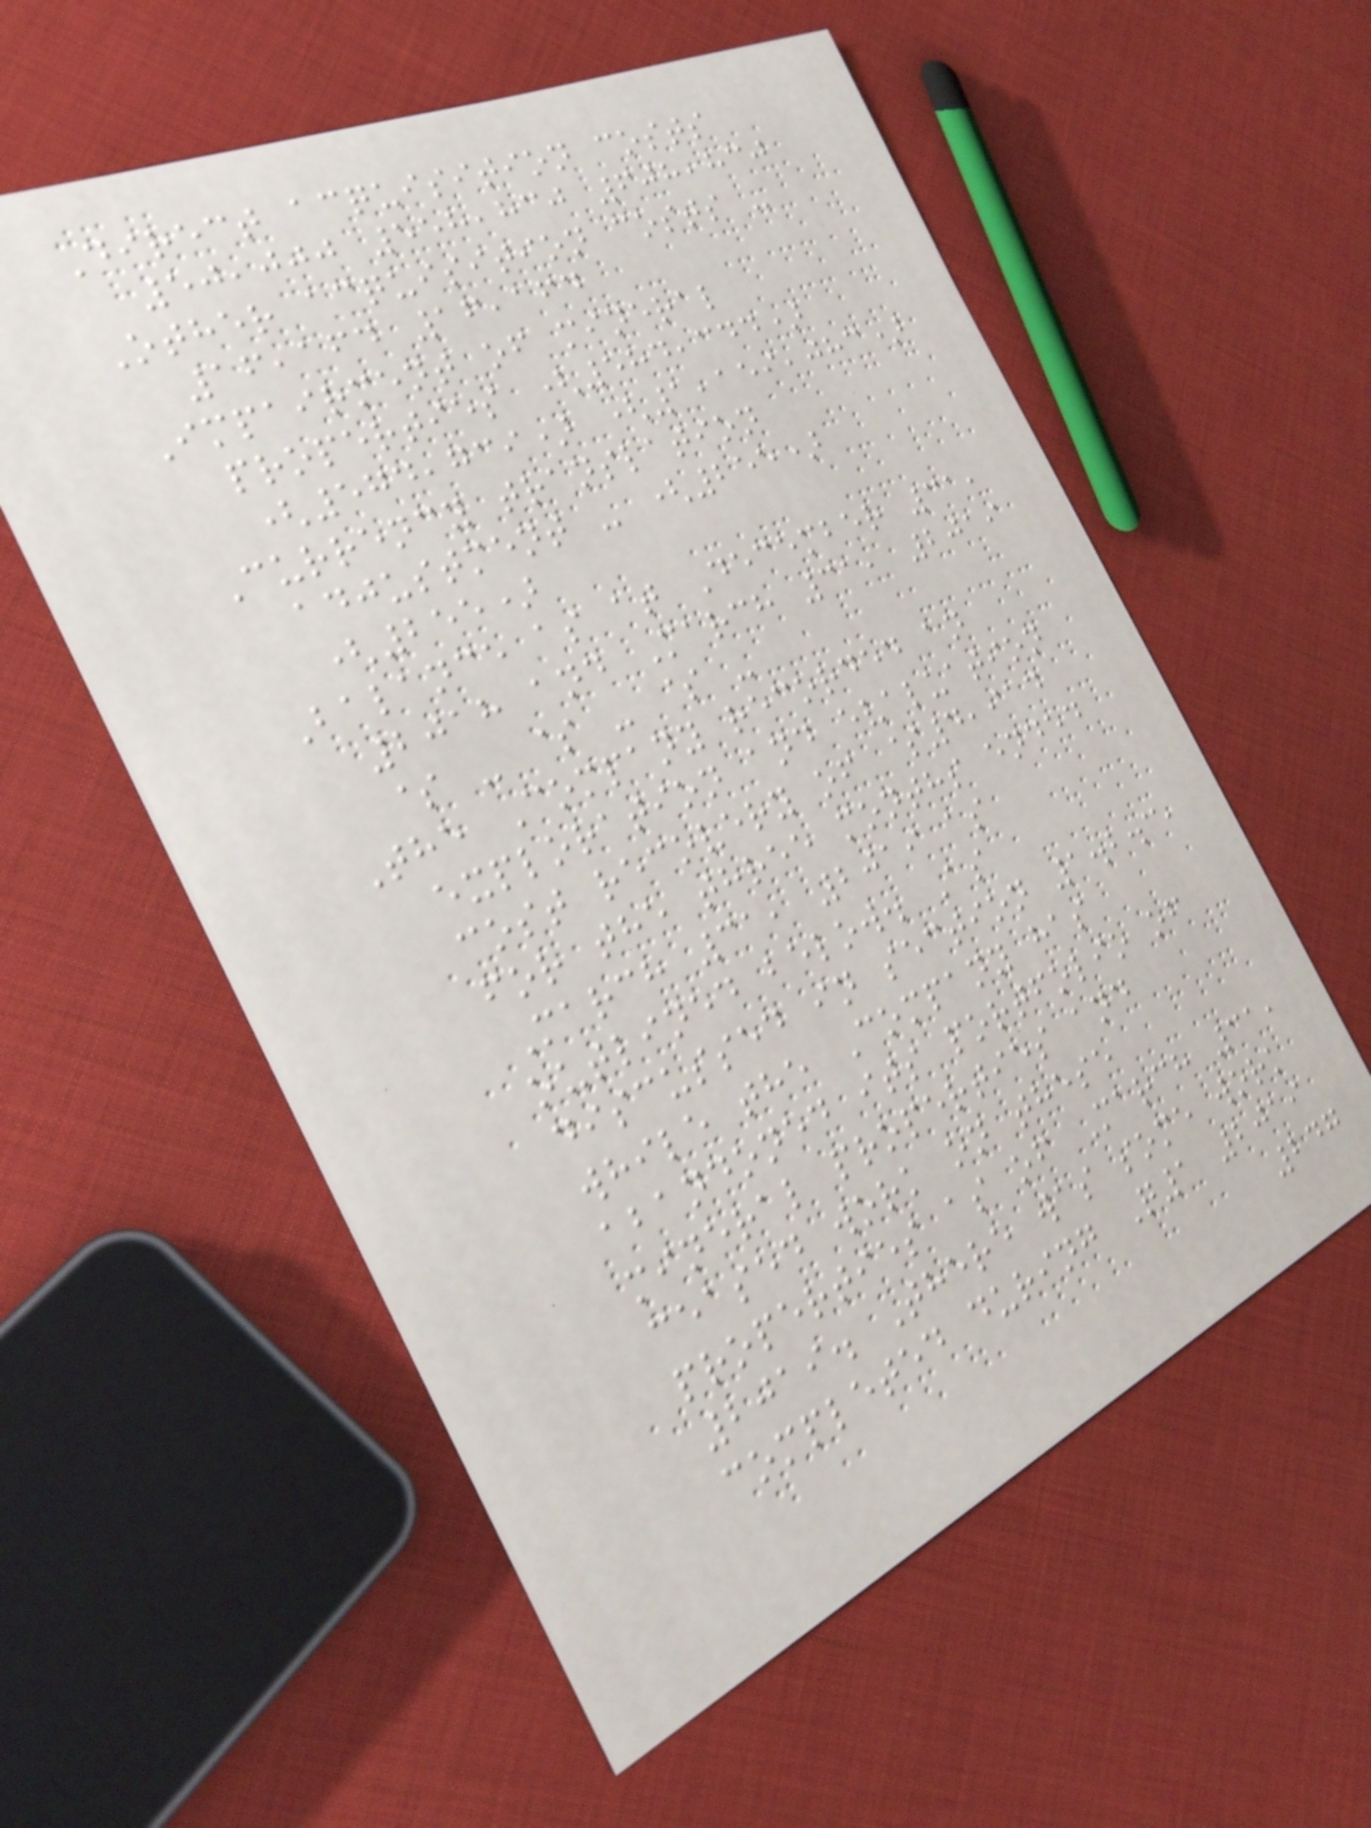Direct acquisition costs
50,000 558,830 608,830
Other acquisition costs -
16,164 16,164
Impairment of mineral
properties (584,344)
(574,739) (1,159,083)
Currency translation
adjustment - (255)
(255)
Balance as at December 31,
2018 and March 31, 2019
$ - $ - $ -
The Company recorded an
exploration and evaluation
cost recovery of $4,914
for the three months ended
March 31, 2019 as
outlined below. As
discussed in section 1.2.3,
while the Company has
abandoned its portfolio of
mineral properties and
ceased work on these
properties as of March 31,
2019. There was some work
completed during Q1 2019
247
